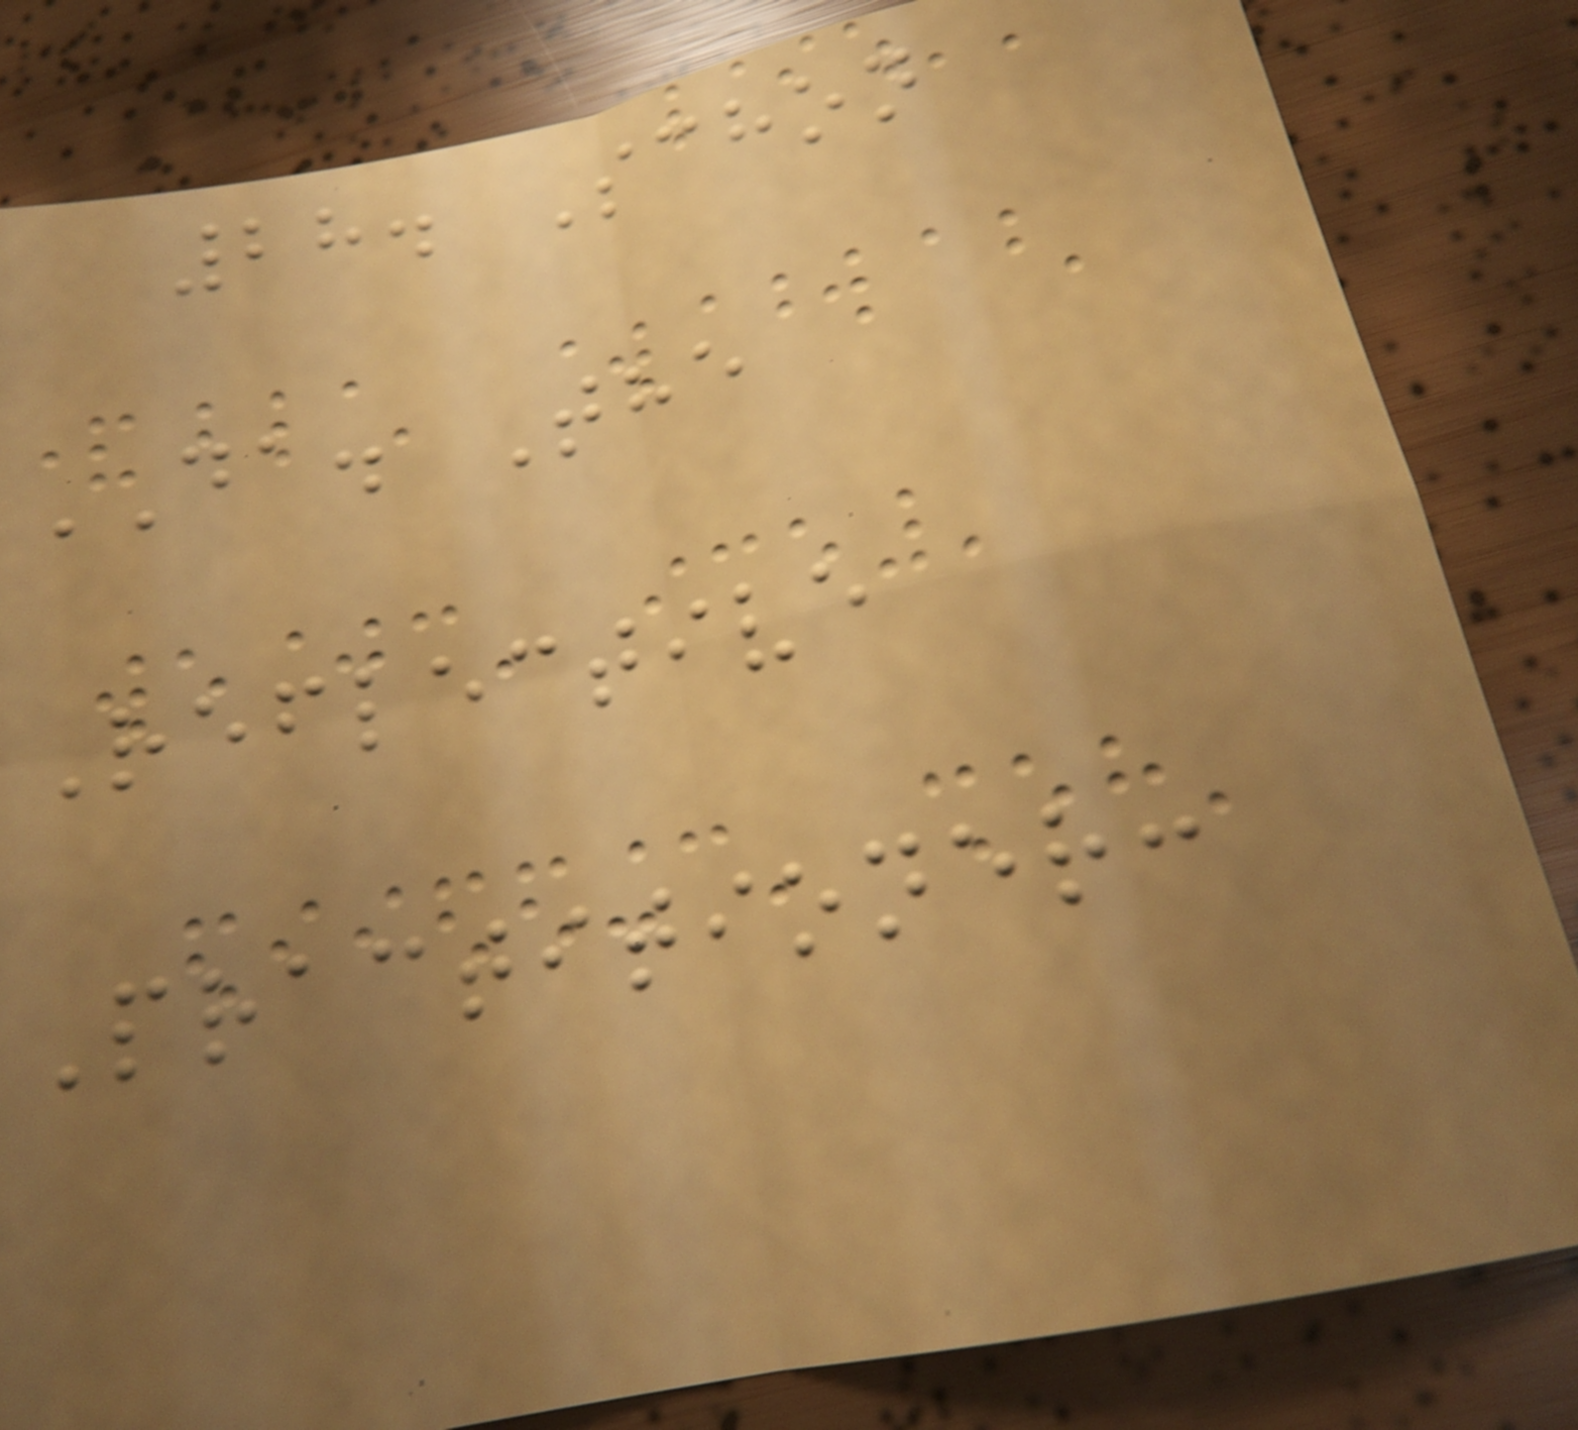28. Schon
DA. The
Reflective
Practitioner:
